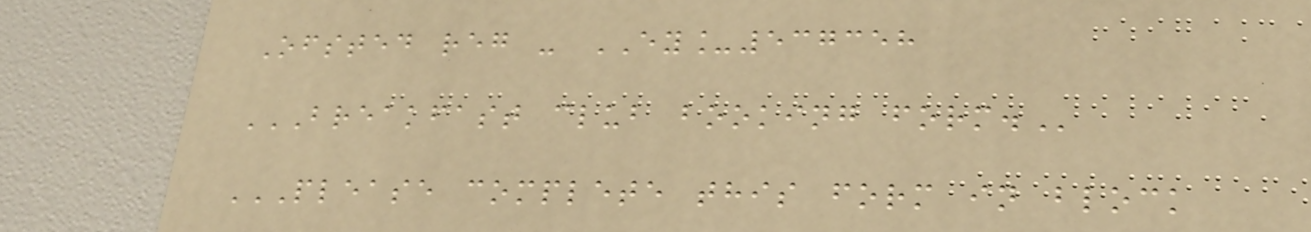Ofsted reg - EY_537358
BREAKFAST CLUB BOOKING FORM.
PLEASE COMPLETE THIS FORM IN BLOCK
